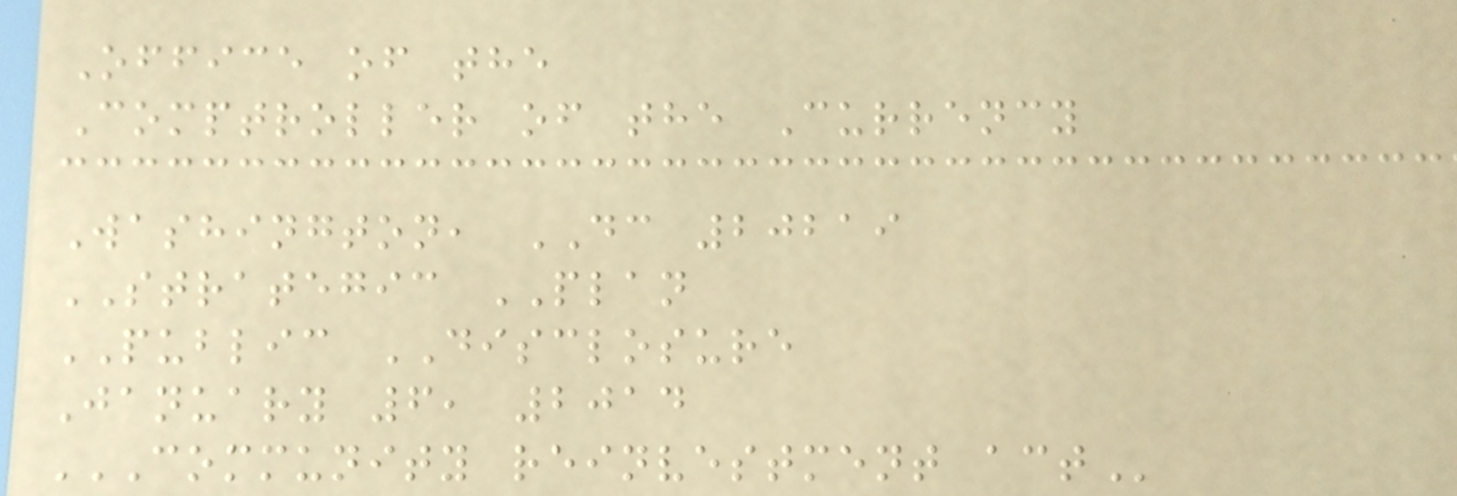Office of the
Comptroller of the Currency
Washington, DC 20219
STRATEGIC PLAN
PUBLIC DISCLOSURE
January 6, 2014
COMMUNITY REINVESTMENT ACT
